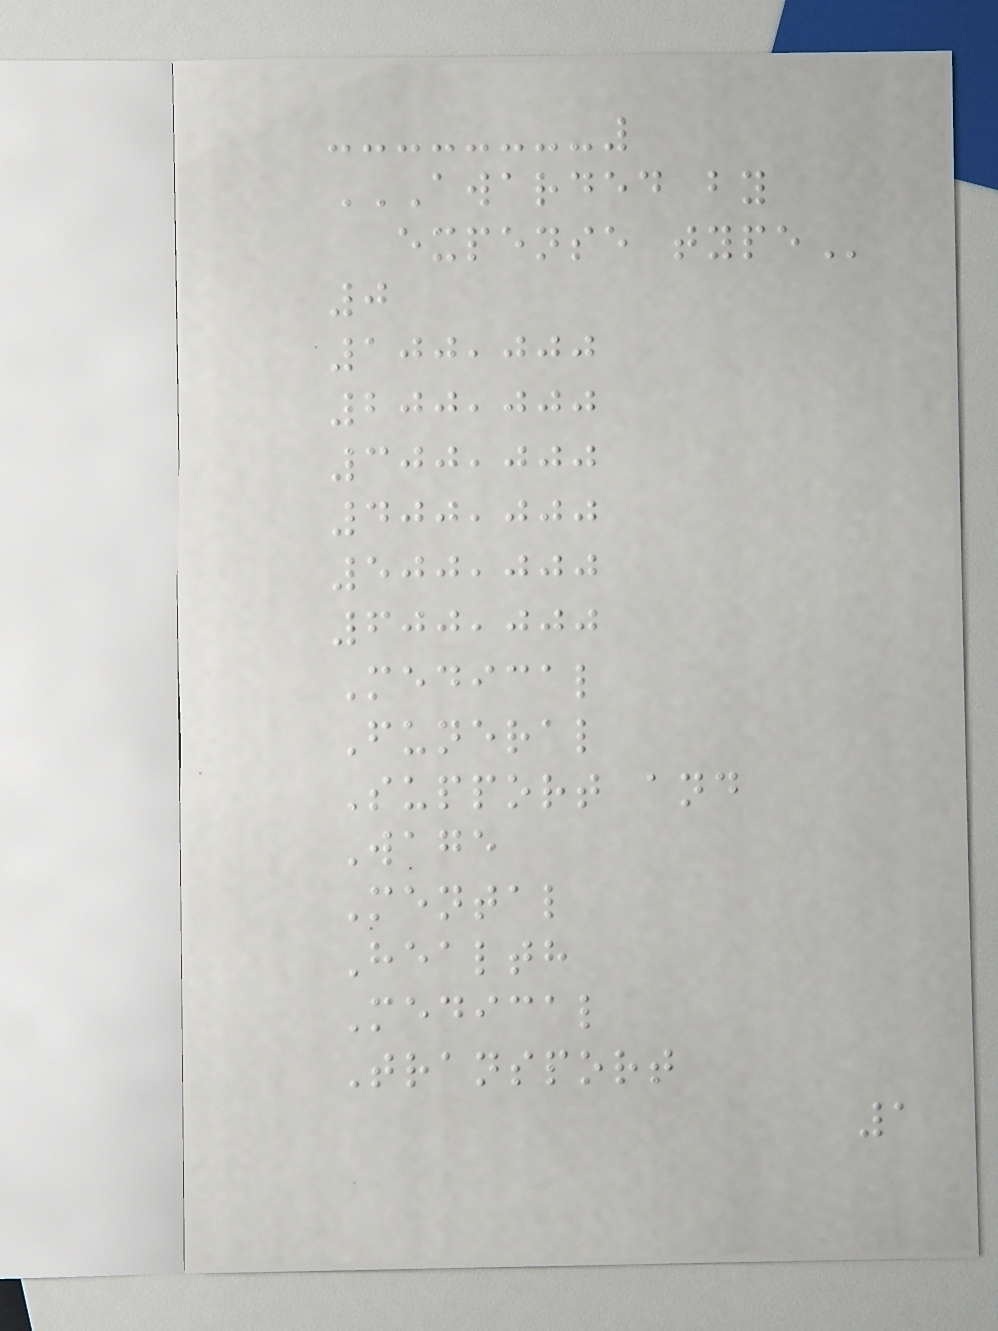AWARDED BY
EXPENSE TYPE
0
100,000
200,000
300,000
400,000
500,000
600,000
Medical
Funeral
Support and
Wage
Mental
Health
Medical
Transport
1
